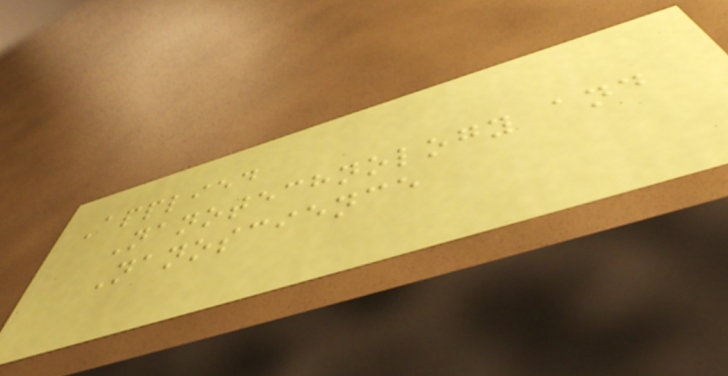Applied
Nanotechnology and
Nanoscience
